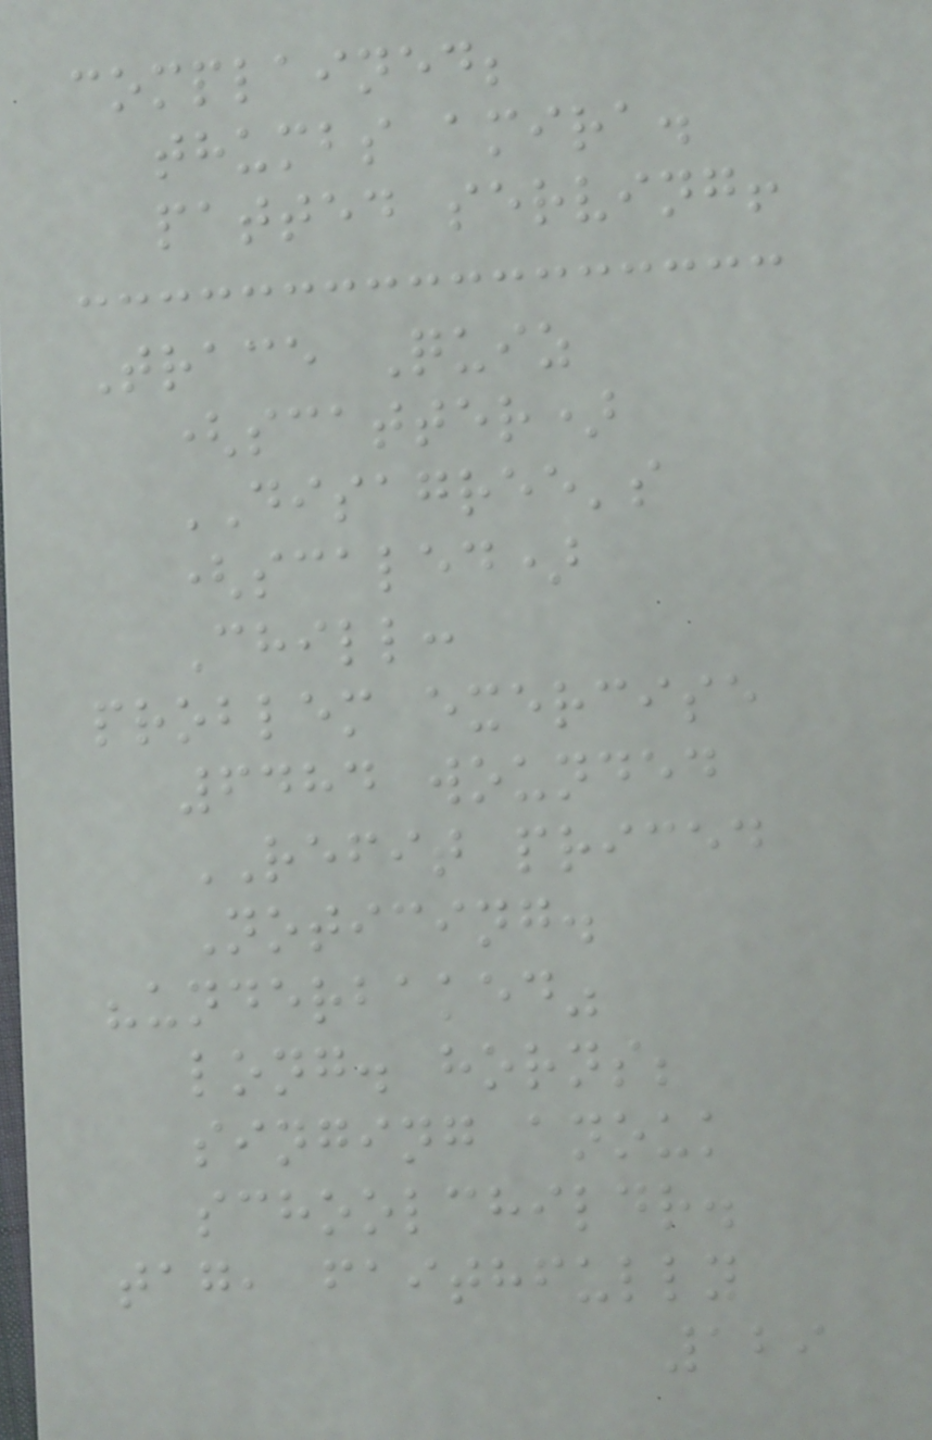complained;
thumbs amira.
patted serving!
Trace Quiz
(scatter)
DISAGREE's
(scaled)
Chill:
problem exercise
6484 wounded
REFIT priced
Noticing.
"underbaked"
long. horns;
singing anouk
schoolchildr.
tag, faithfully
129
